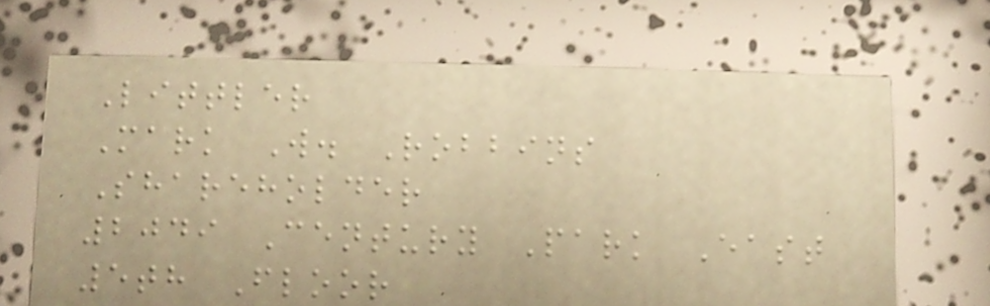Littler
Mark W. Robbins
Shareholder
2049 Century Park East
5th Floor
